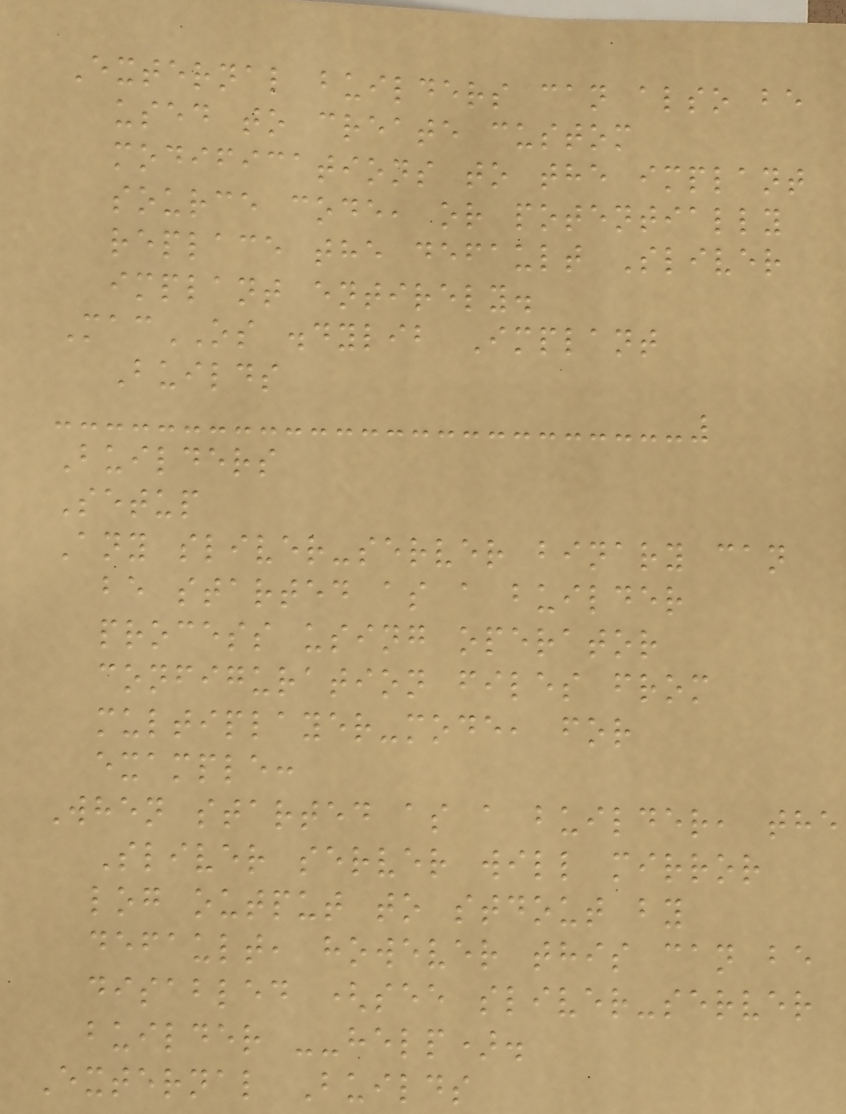External builders can also be
used to create custom
modifications to the implant
source code, or potentially
replace the default Sliver
implant entirely.
MacOS .dylib Implant
Builds
Builders
Setup
Any sliver-server binary can
be started as a builder
process using operator
configuration files from
multiplayer-mode, for
example:
When started as a builder, the
Sliver server will mirror
log output to stdout by
default, however this can be
disabled (see sliver-server
builder --help).
External Builds
